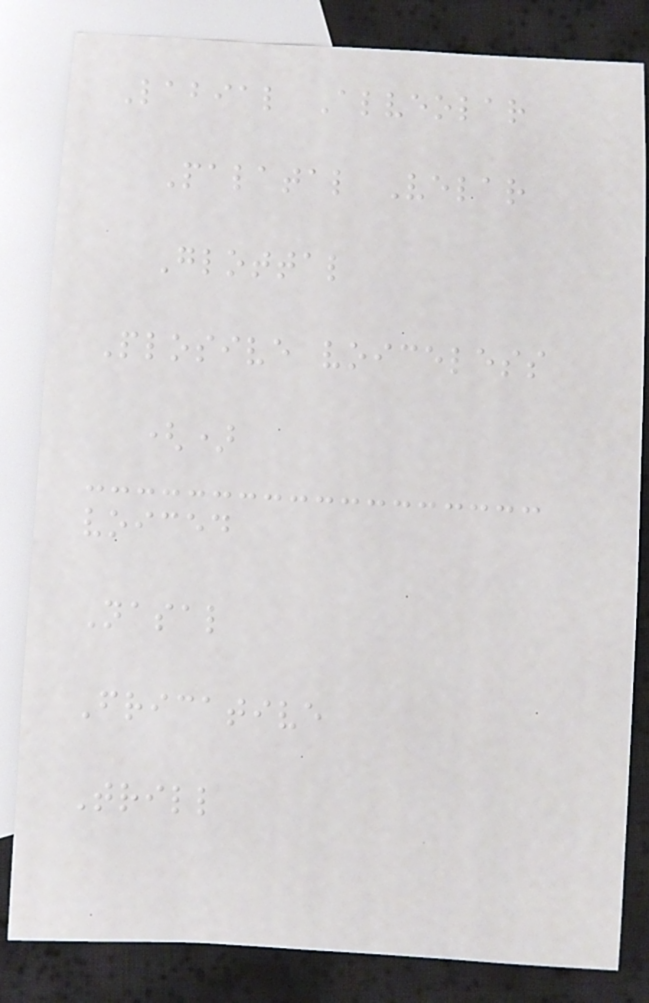Labial Alveolar
Palatal Velar
Glottal
Plosive voiceless
()
voiced
Nasal
Fricative
Trill
